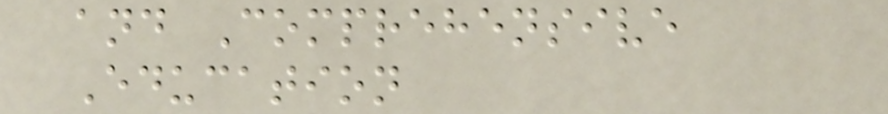and Comprehensive
Education
